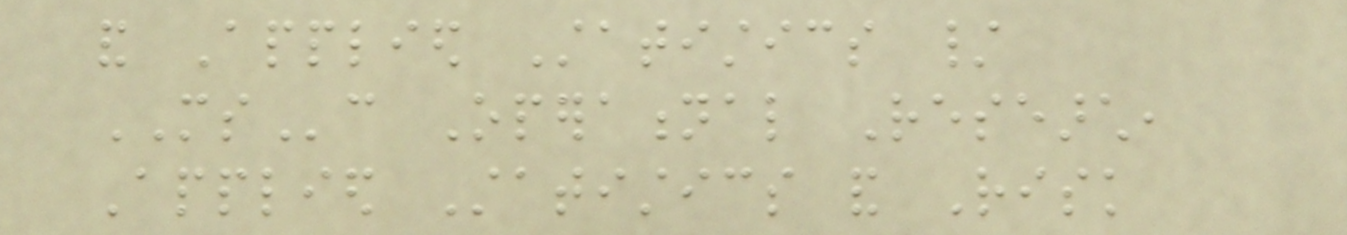and Applied Statistics /
MSc Operational Research,
Applied Statistics and Risk
